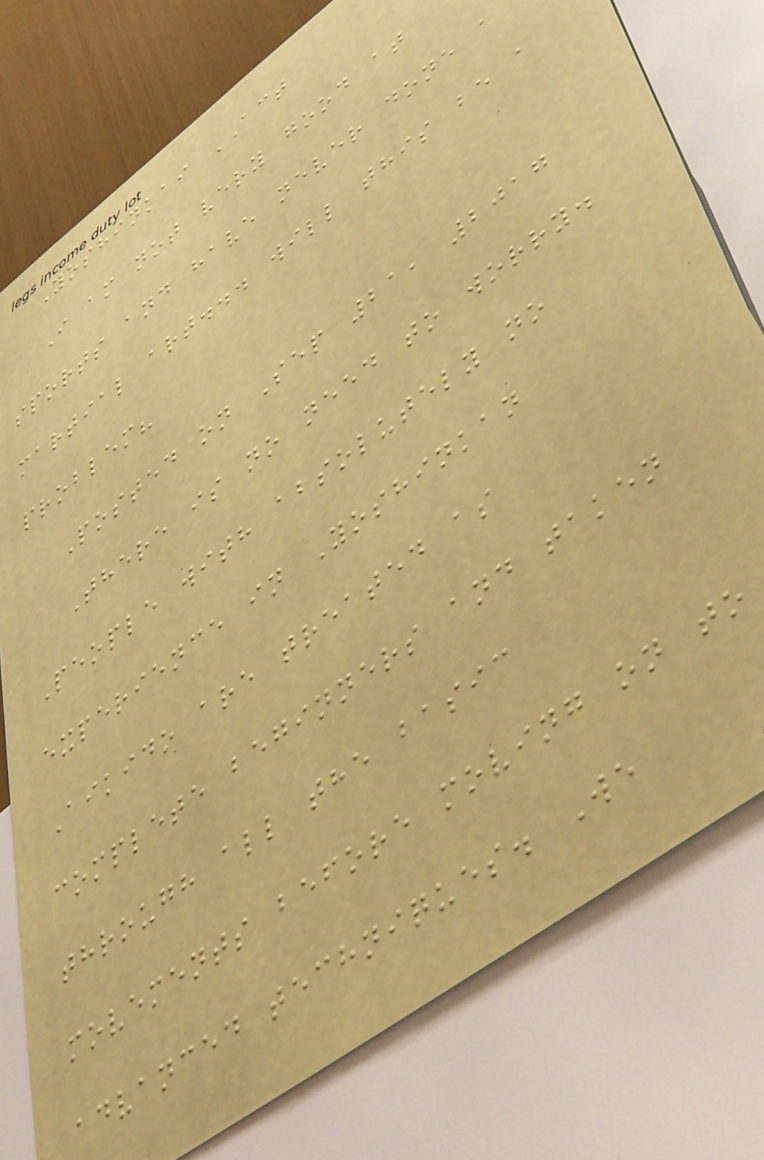Yoshinkai ACT
I am not very good at
sports and have never done a
martial art... will this be a
problem?
Posted on Sep 21, 2017
There is no need to worry.
People with absolutely no
experience in Yoshinkan
Aikido are treated as
complete beginners and taken
through all the basic
movements before moving on to
advanced techniques. We
